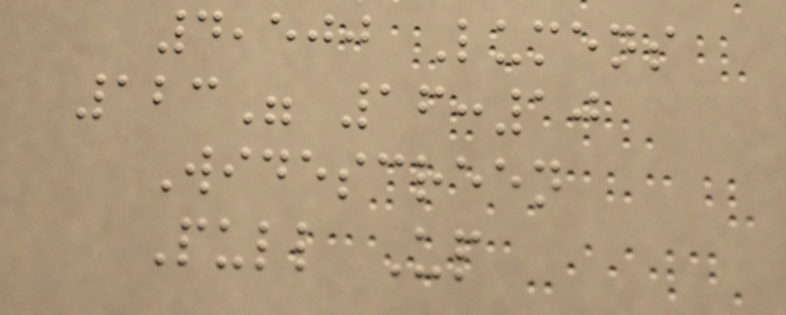4,500 Lumens
123" 16:10
Widescreen
Pull Up
